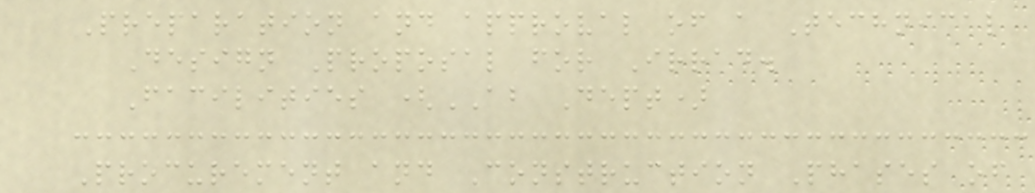Preparation and approval of a Technical
Design Proposal for Irrad.
Facilities (AB Dept)
Procurement and Construction Phases of
